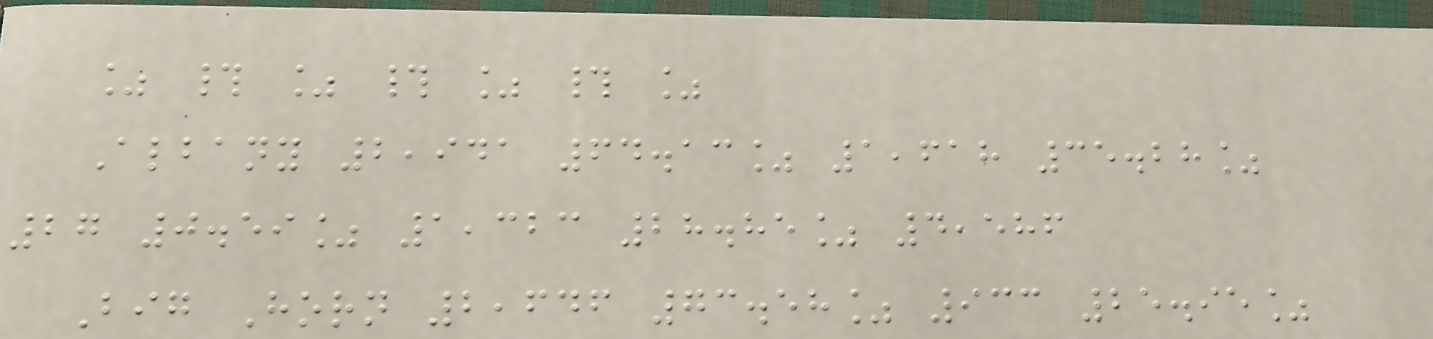% # % # % # %
Albany 2,941 64.13% 1,618 35.28%
27 0.59% 1,323 28.85% 4,586
Big Horn 2,646 73.58% 933 25.95%
